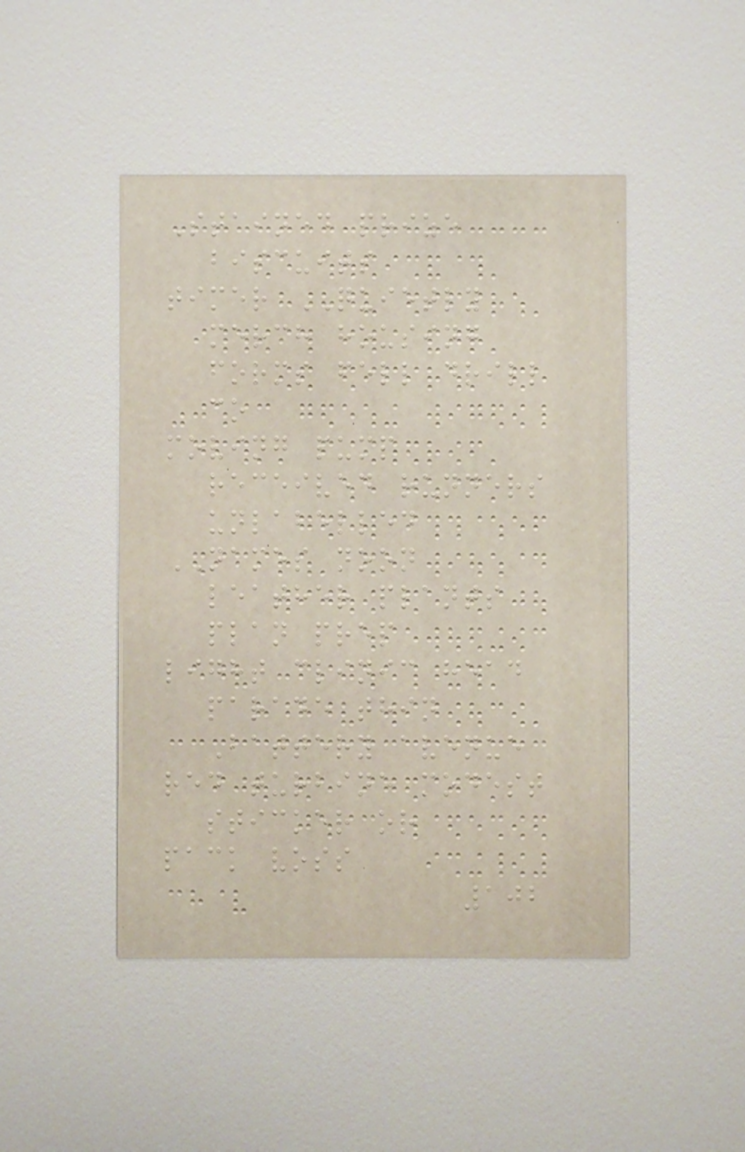Stained prize
biscuits
timer QUIETLY
merch housing
forms fell drill
co
moving pump
received runners
unlabelled
NAMES noon
leather plants
plan prep
light clinic head
parade thin
Battery avenue
red turbine modest
sticker or
pack voss
102
